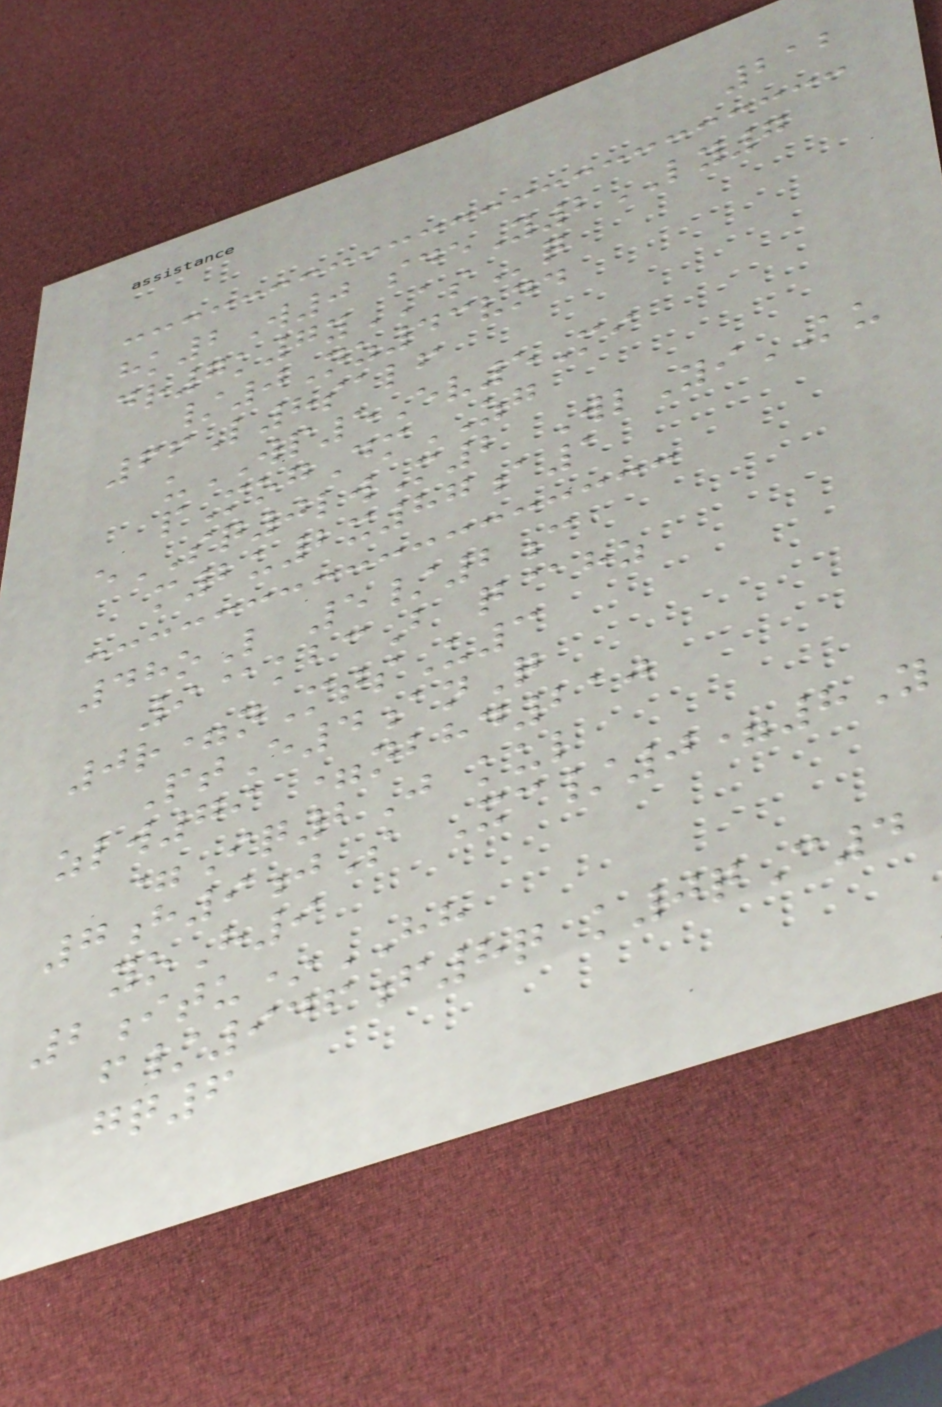212
hk2W0 sdeY2LY7
dr7k7yASq
/0Nz43vnd
66L8salf
uWP5Ev5Mi
pMogDmZG
eSQ0lwM2 WlYiKU
m2u2x87a1
48oL 5/2c
9@kbcB q@hz
0r=nMtsU3
PtE4anQ
zlw79 =nbhd210
=Iq2J kul
7h9jS Xc/0=8Y
yoH9
2itu*HH
f/946f8q k0qC4
gq6
